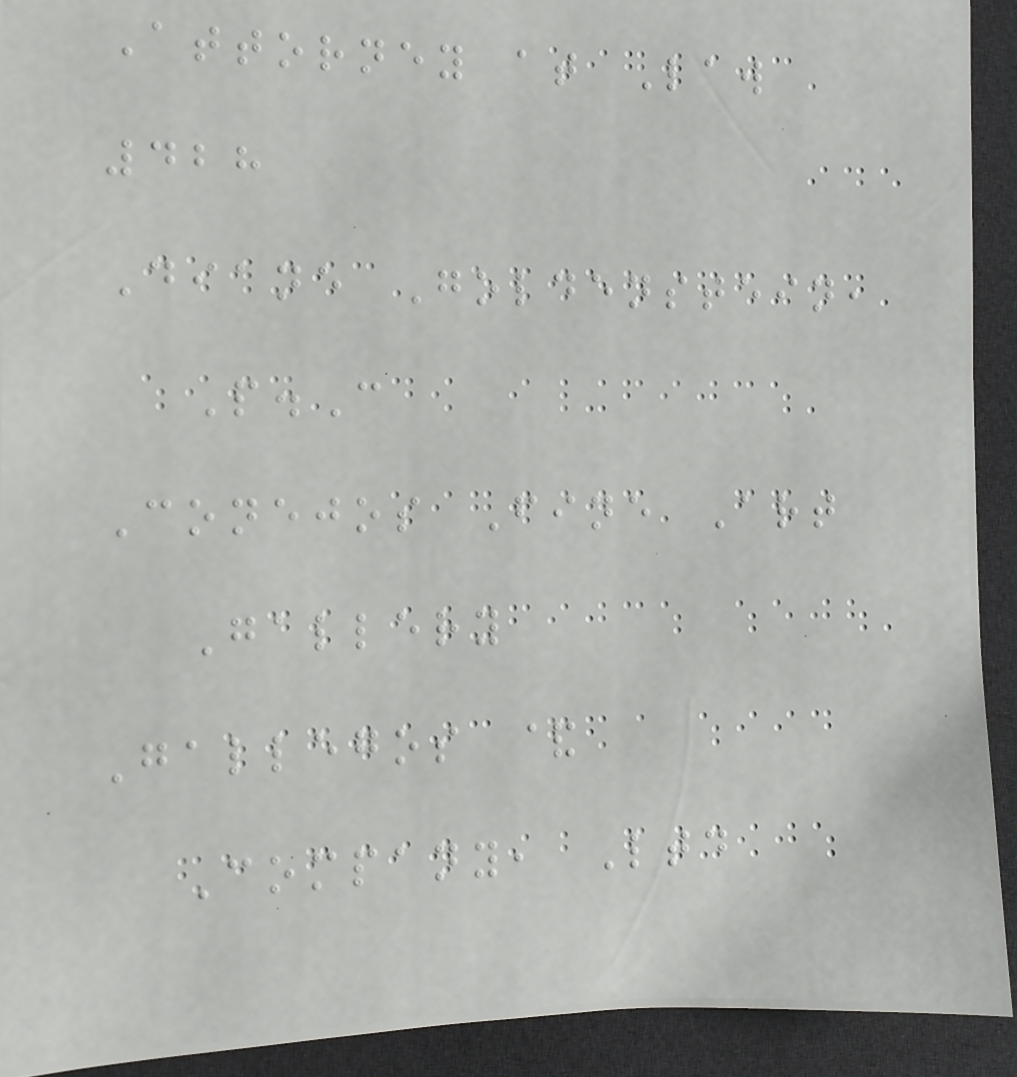Attorney at Law
428
Diane Goldenstein,
P.C
Conejos Fine Art
Gallery
Gallegos &
Company, Ltd
